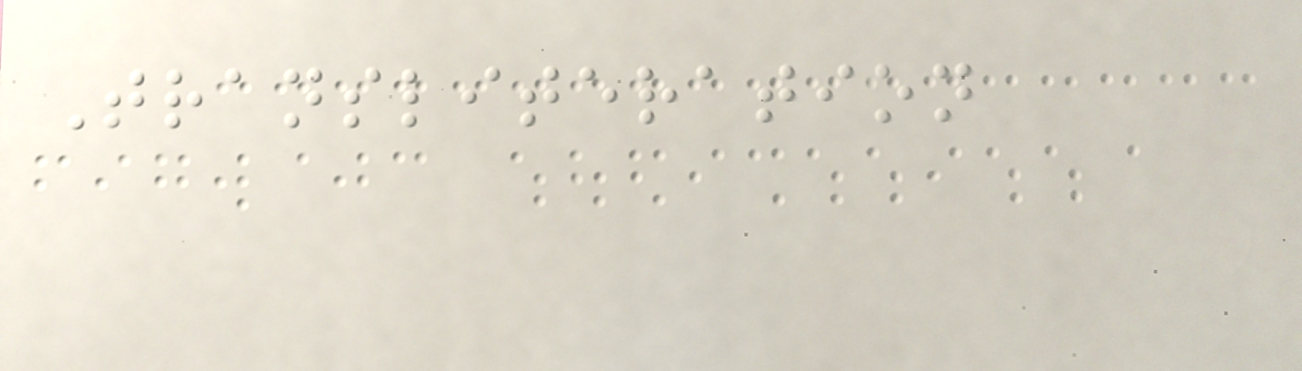Transliteration
